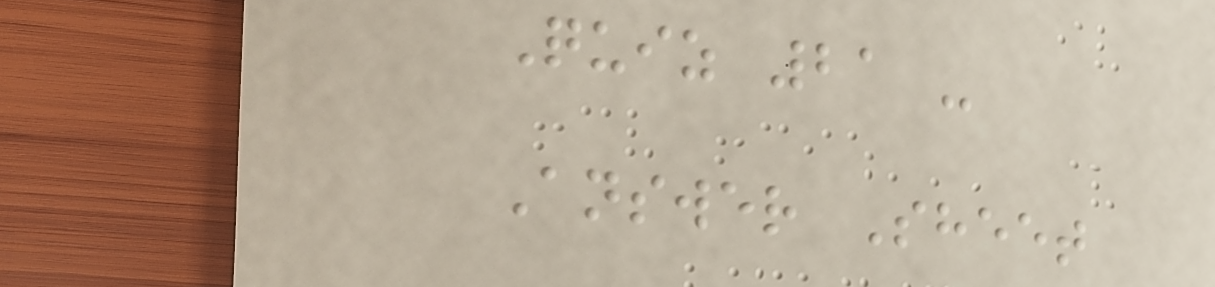Quiz 21 -
Answer Sheet
